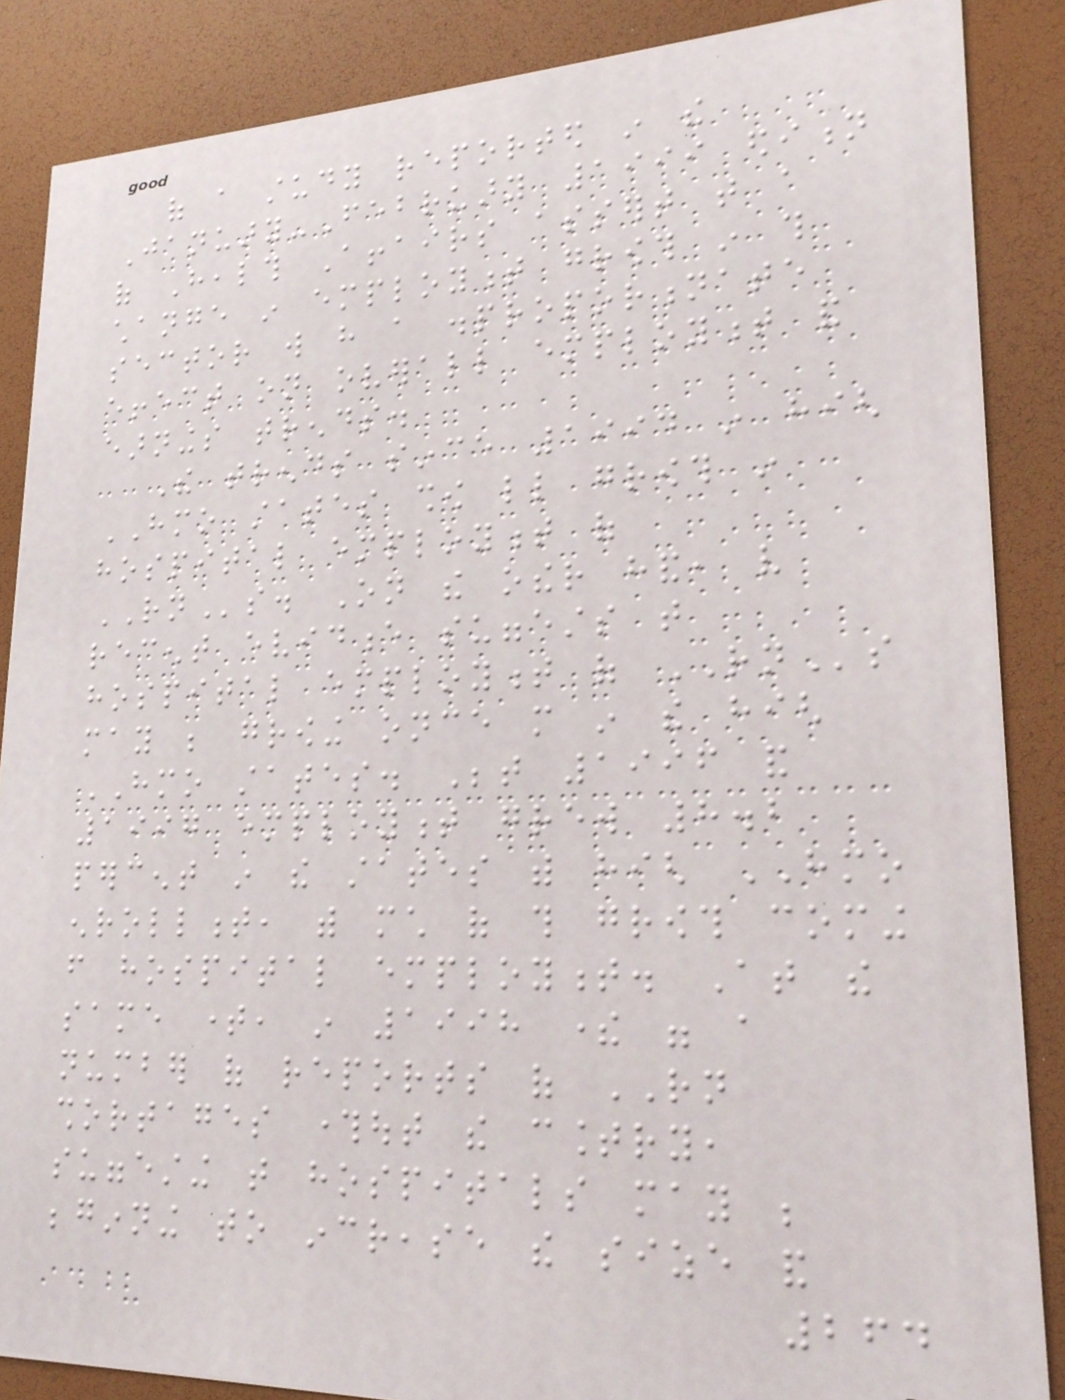of a study reported in the
January-February 1999 edition
of Health Affairs assert that a
change in employment growth in this
sector will have a disproportionate
effect on overall employment and
earnings trends.
The trends since 1994 in high
HMO states show little growth in
hospital employment of
RNs. On the other hand, very
recent evidence suggests that
hospital employment of RNs
may be growing once more in the high
HMO states. Between 1996 and
1997 employment grew 8.2
percent in the states with high HMO
enrollment, with much of this growth coming
from hospital employment. At the
same time, in 1998 there were a
number of reports of RN
shortages throughout the country,
suggesting that hospitals may be
beginning to increase the size and
264
